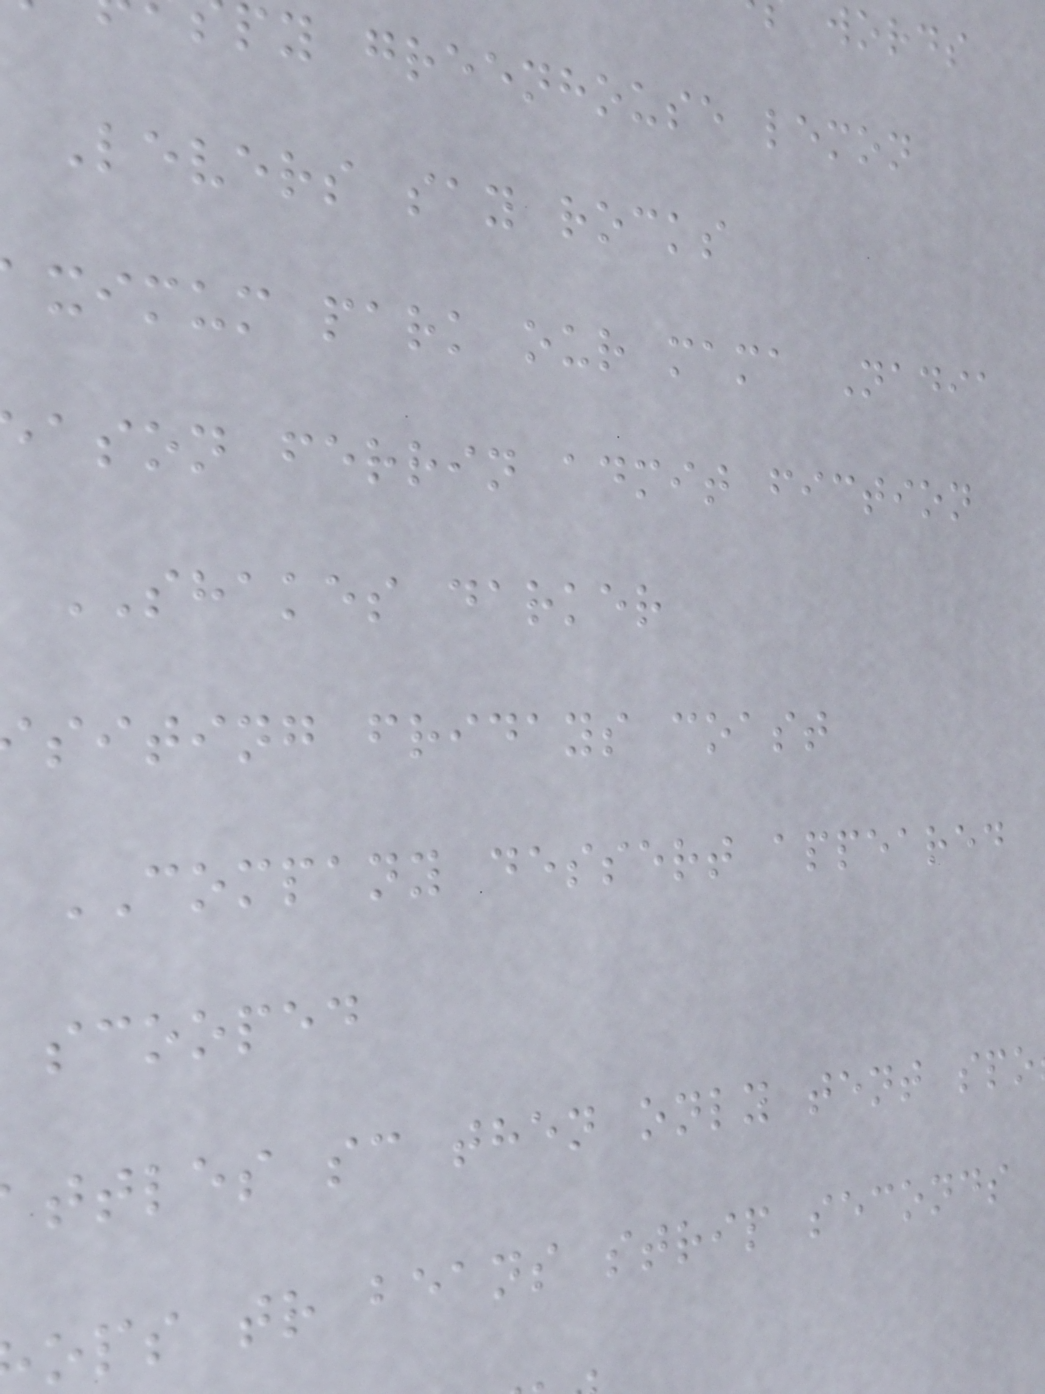py greenhouse lemon
Levers say rocks
ximum park our mama Nadia
ason ferrin admit fiction
SHAKES darker
siting fridays coast
COMPANY dessert appeared
scooped
ttles sc then only tent spo
ops tr beans strip seconds
